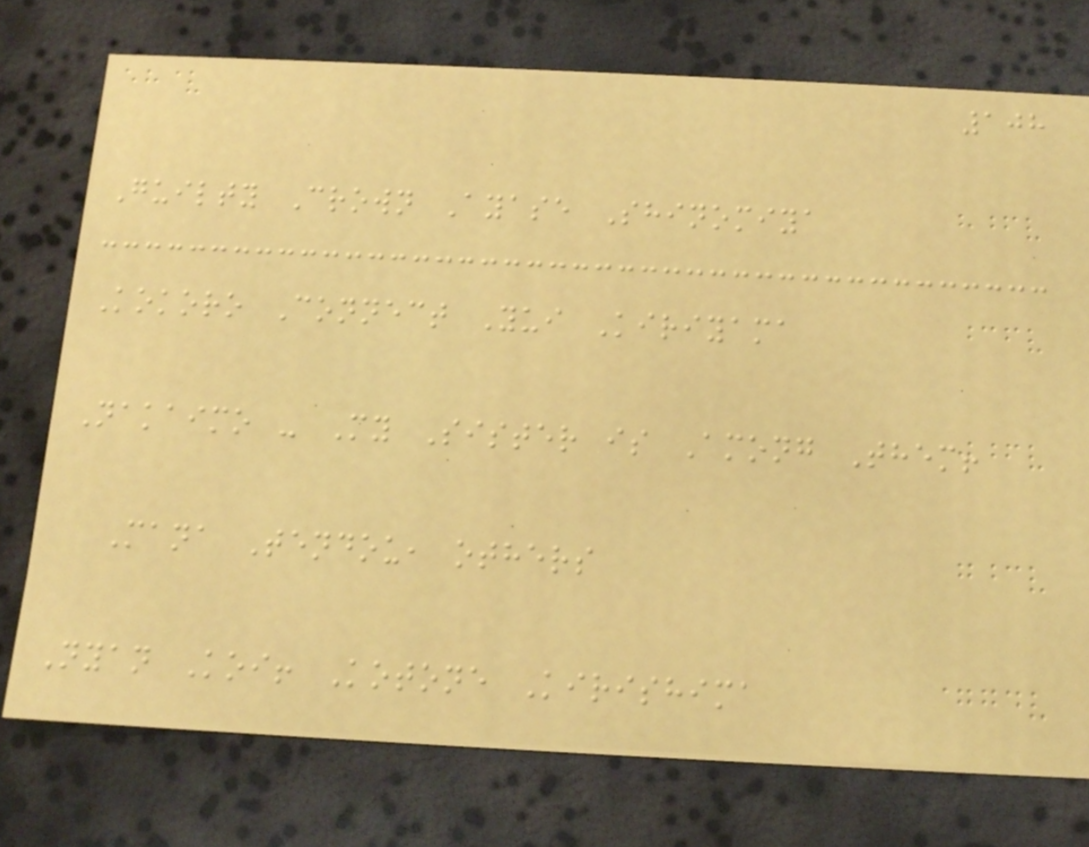108
Guilty Crown Ayase Shinomiya
Kokoro Connect Yui Kiriyama
Nakaimo - My Sister is Among Them!
Mana Tendou, others
Nyan Koi! Kotone Kirishima
